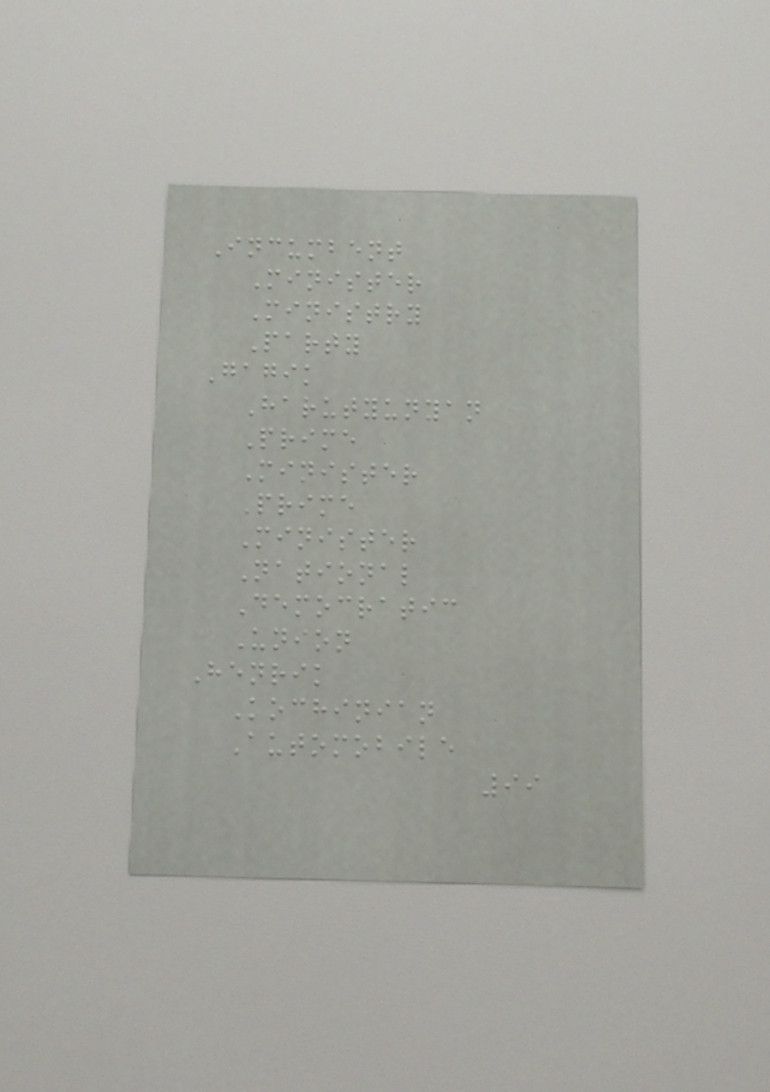Incumbent
Minister
Ministry
Party
Gagik
Harutyunyan
Prime
Minister
Prime
Minister
National
Democratic
Union
Henrik
Kochinian
Automobile
99
